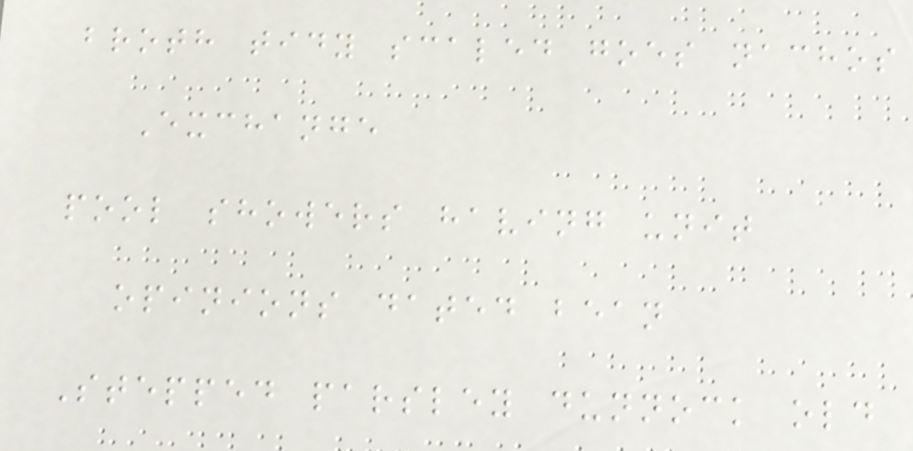broth tidy scaled goes nachos
Exchange
pool showers having unit
opinions dated bean
Stepped parsley dunnock old
